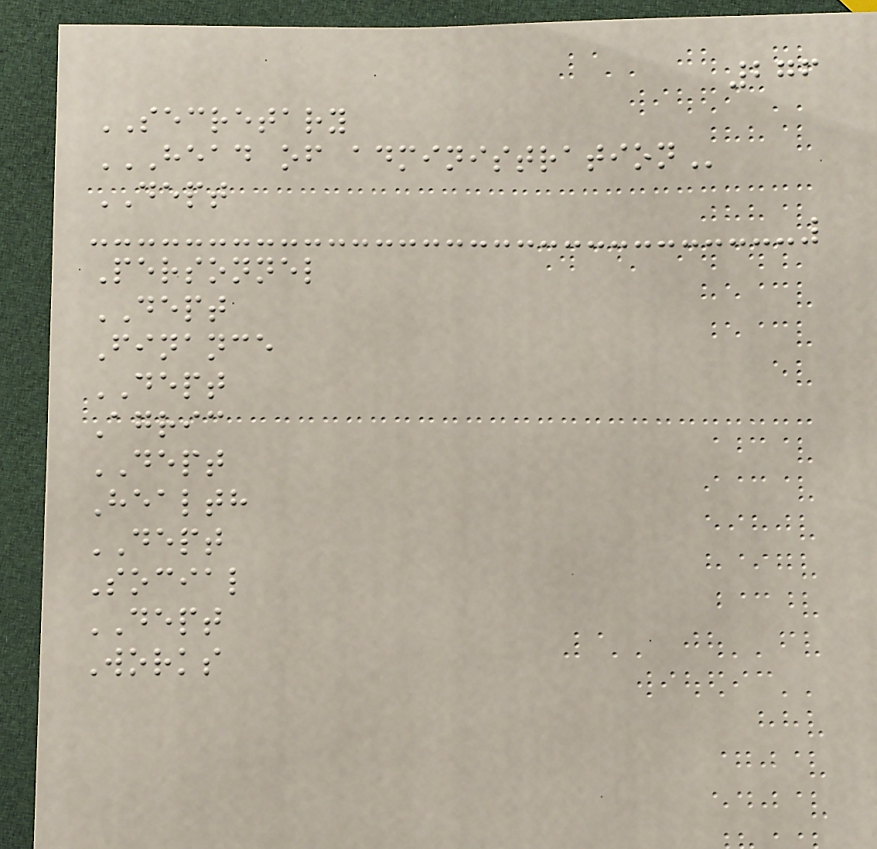276
SECRETARY
HEAD OF ADMINISTRATION
DEPT
Personnel
DEPT
Finance
DEPT
Agric
DEPT
Health
DEPT
Social
DEPT
Works
